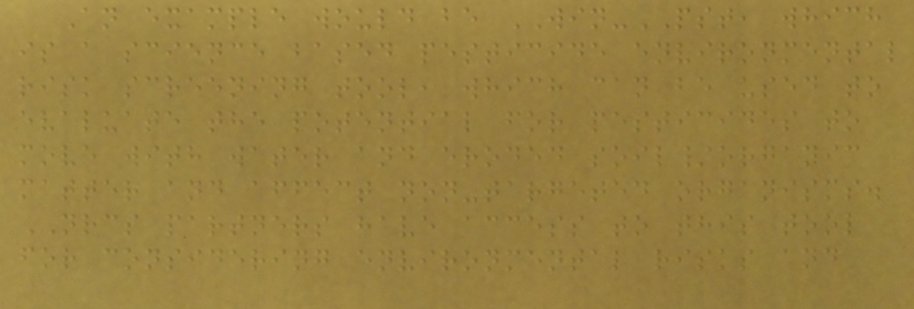An example would be WIN-PST, which
is a science based pesticide environmental
risk screening tool, which can be used to
evaluate the potential for pesticides to
move with water and eroded soil/organic
matter and affect non-targeted organisms.
NRCS partners have access to this tool
for considering environmental risks and
